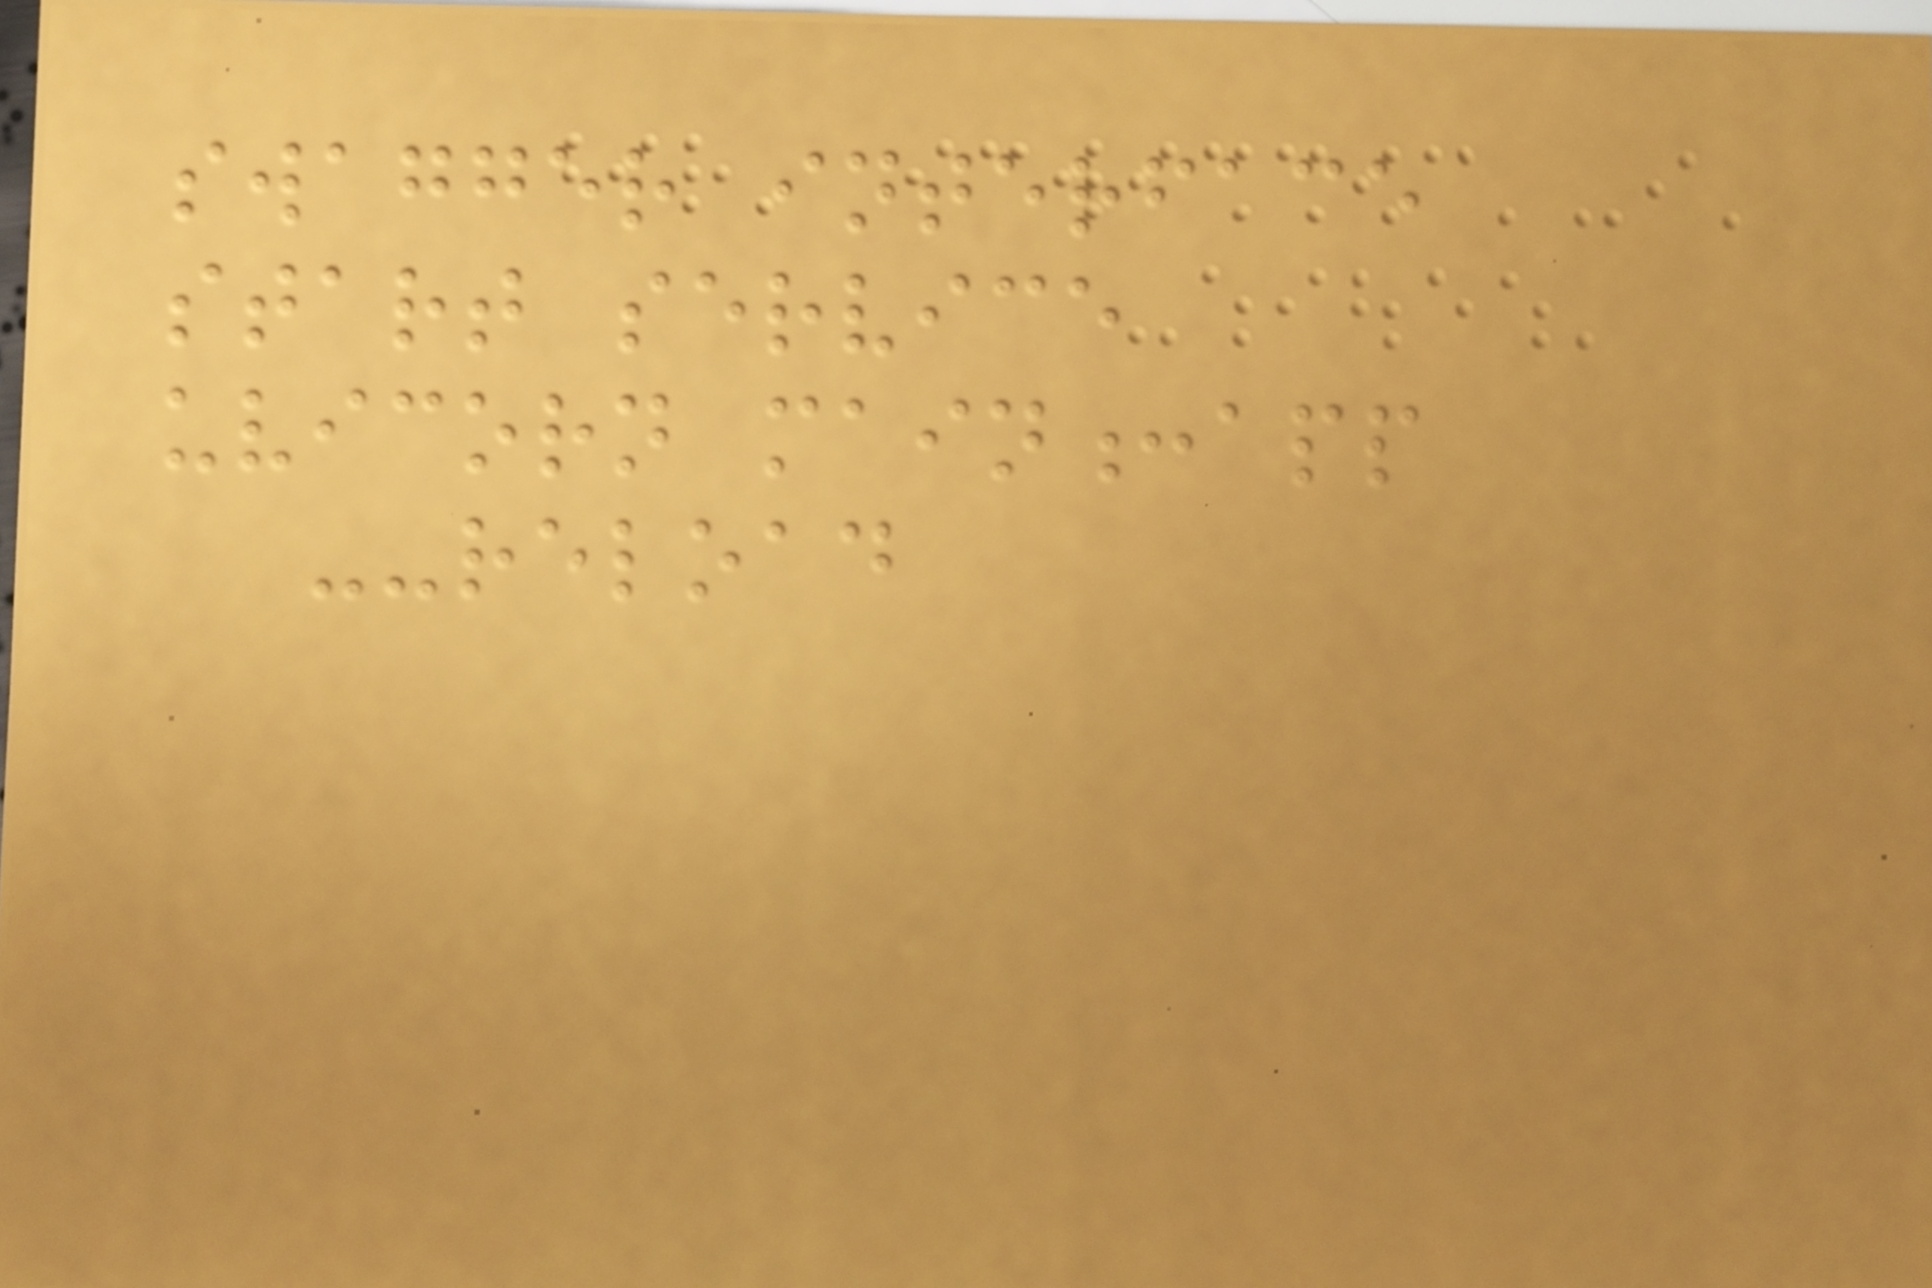swagger interface
start service
uvicorn main:app
--reload
